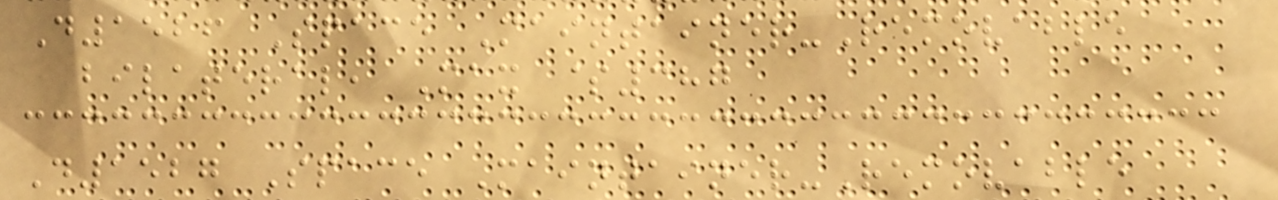D1526 Space Maintainer-Removable
bilateral, Max $387
D1527 Space Maintainer-Removable
